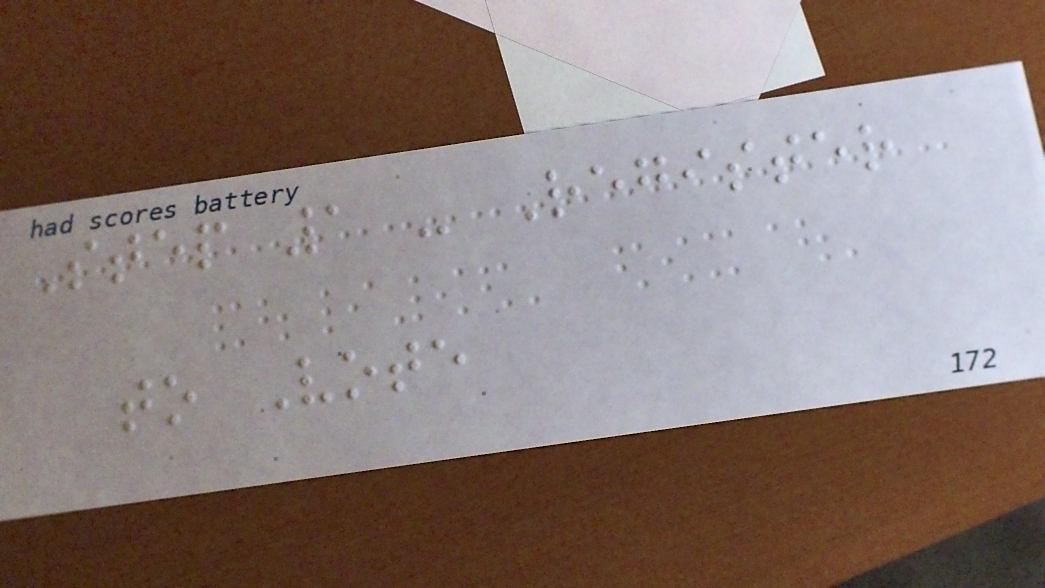Step 1 - Register
to Vote
